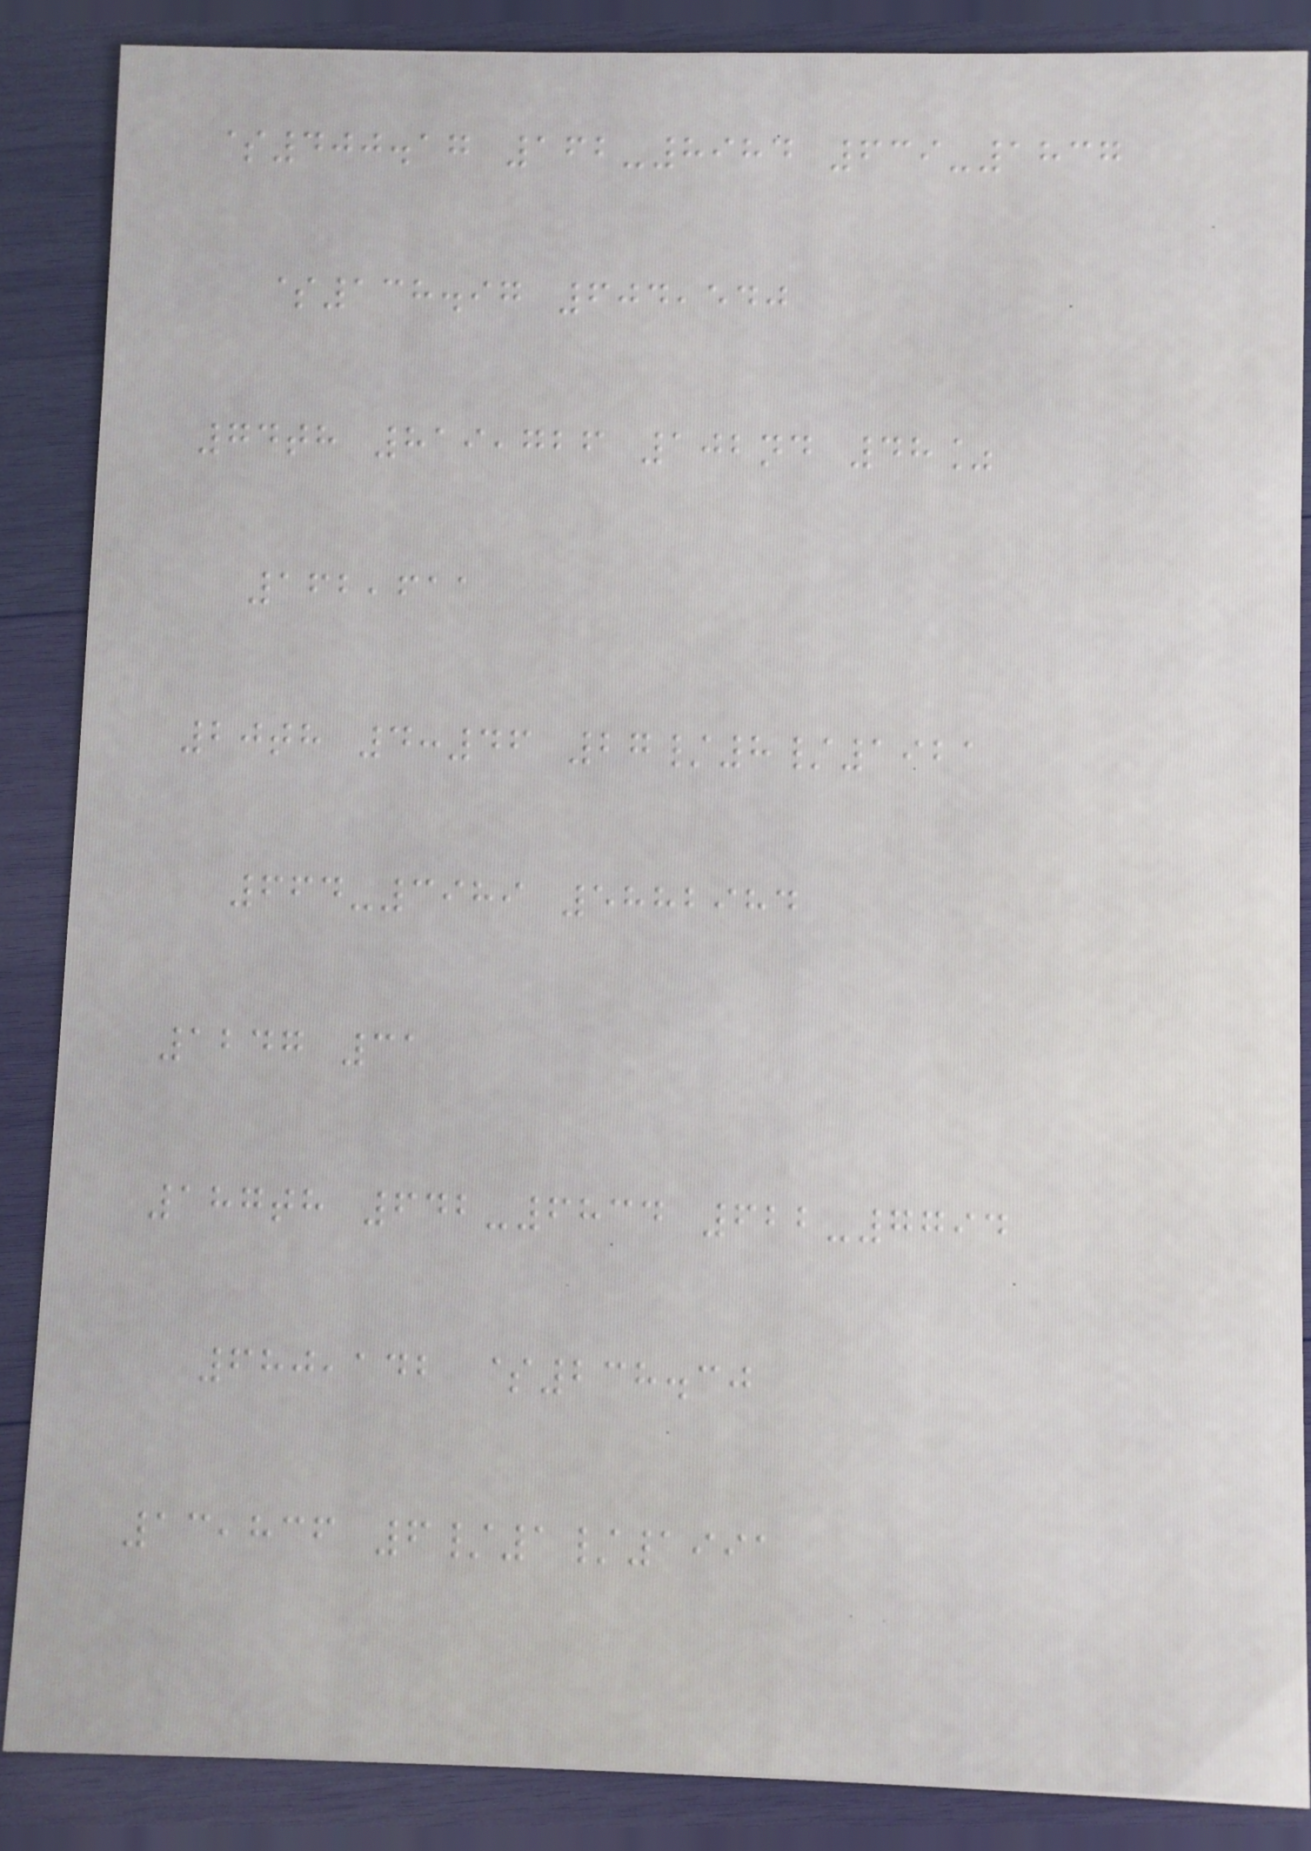$400.17 162-8984 639-1837
$138.97 604,540
74th 819,726 102nd 48%
162,611
20th 4:46 27/8/1921
664-3989 5882984
1247 31
187th 642-6834 622-7794
680,142 $238.30
13,836 6/1/1991
